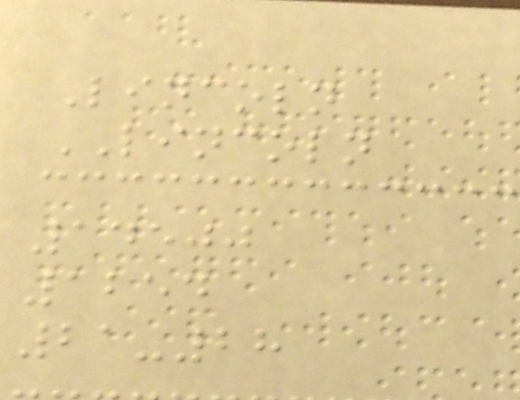Lincoln
LINCOLN
14500
1254
21-28
